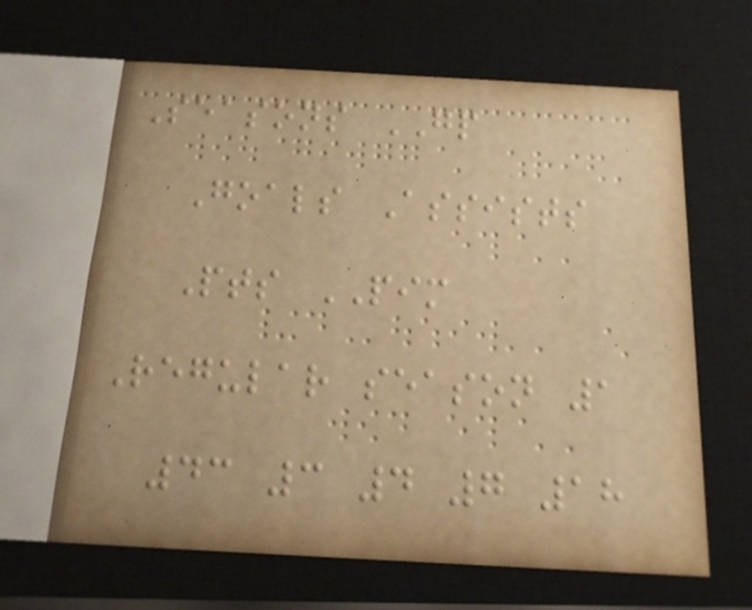Seasons GP
Goals Assists
Pts PIM
Regular season 1
43 3 4 7 18
